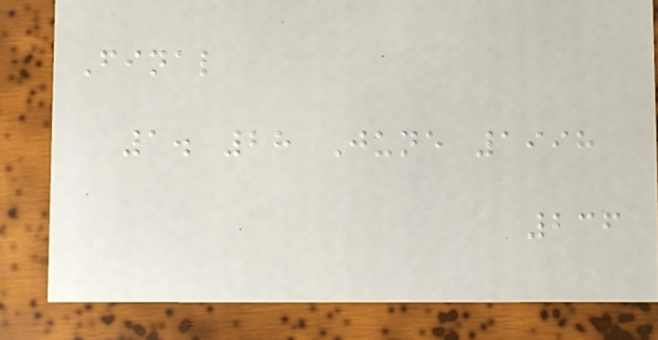Final
1. 28 June 1998
236
